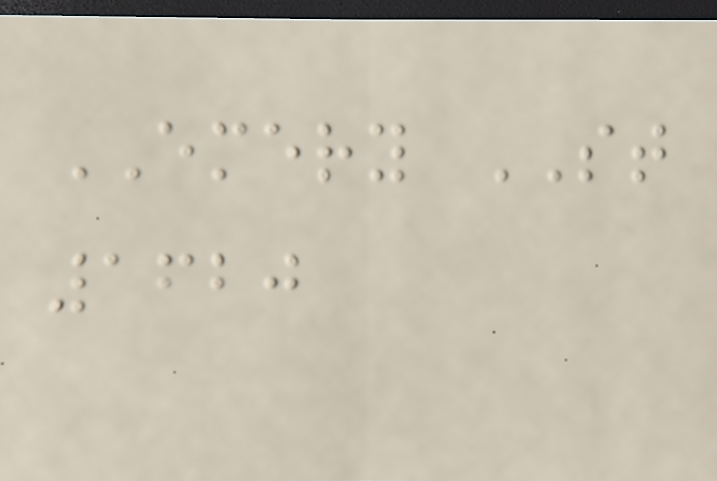EMERY ST
1620
